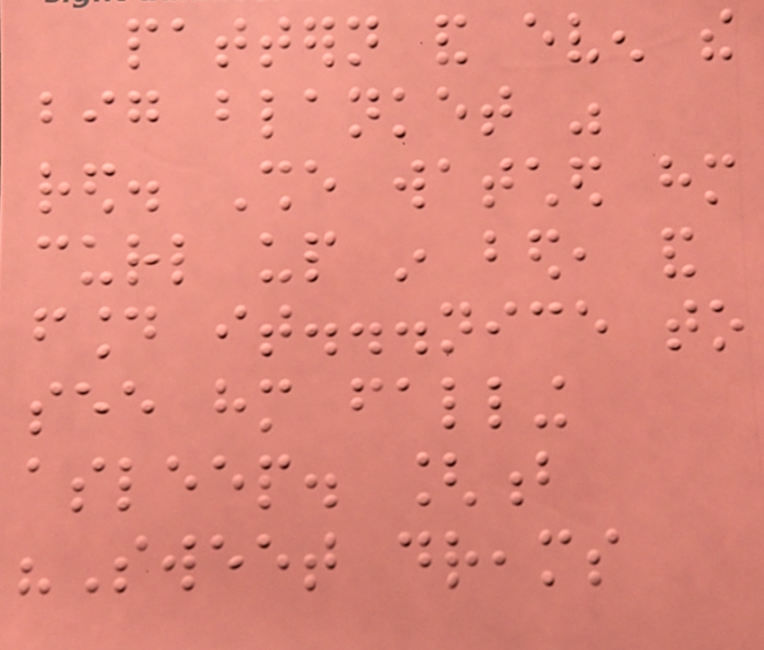pattern and even the
big blanket was
red. She watched him
curl up in bed, and
found it...nice to
see him falling
asleep. [b
"Sweet dreams
